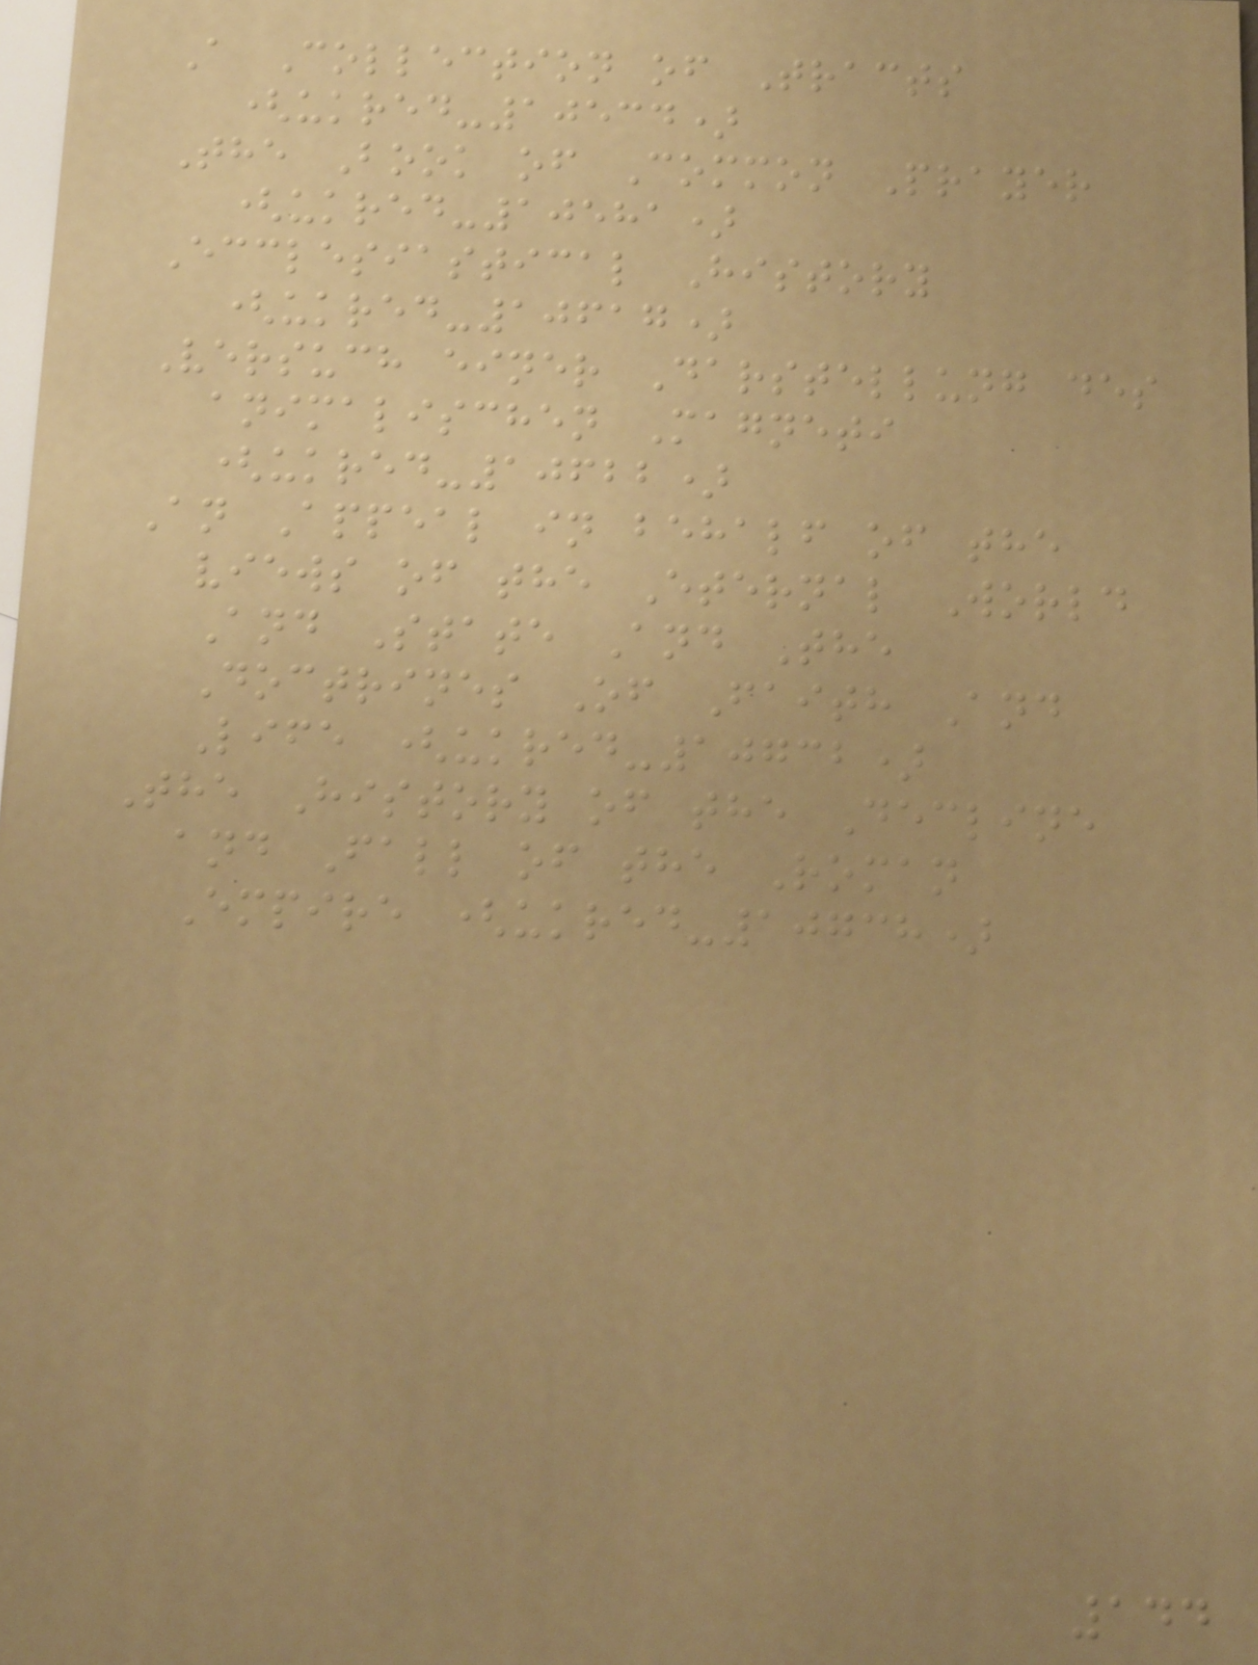A Collection of Tracts
(ukred-10534)
The Book of Common Prayer
(ukred-10581)
Ecclesiastical History
(ukred-10617)
Versuch einer Darstellung des
animalischen Magneti
(ukred-10622)
An Appeal in behalf of the
views of the Eternal World
And State And The
Doctrines Of Faith And
Life (ukred-10732)
The History of the Decline
and Fall of the Roman
Empire (ukred-10738)
144
